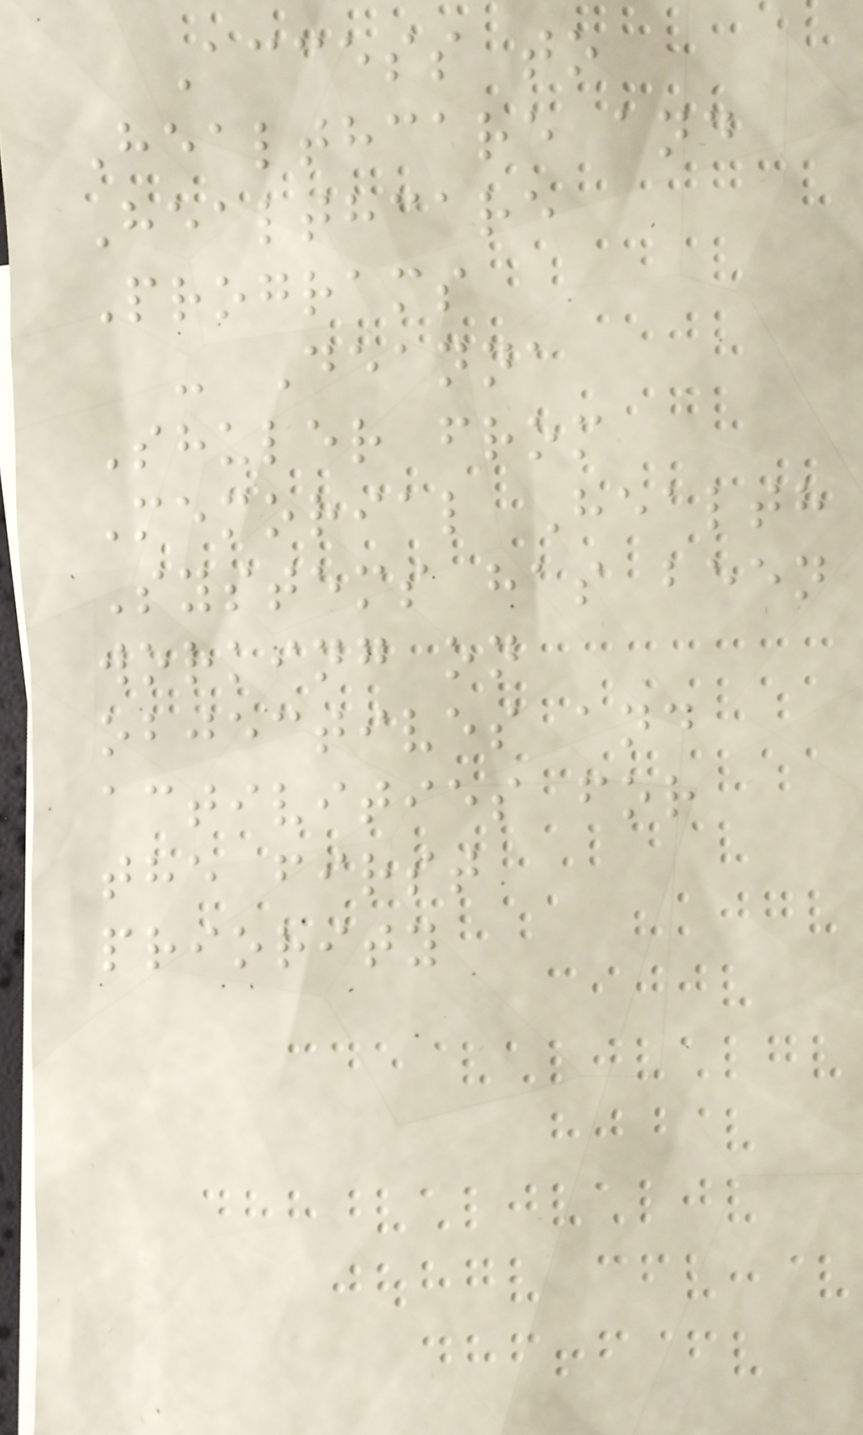Access to
Healthcare and
Healthcare
Programs
- Deanna
Shuler from
Memorial Health
Systems has been
working on
objectives and
activities for
the first
priority
